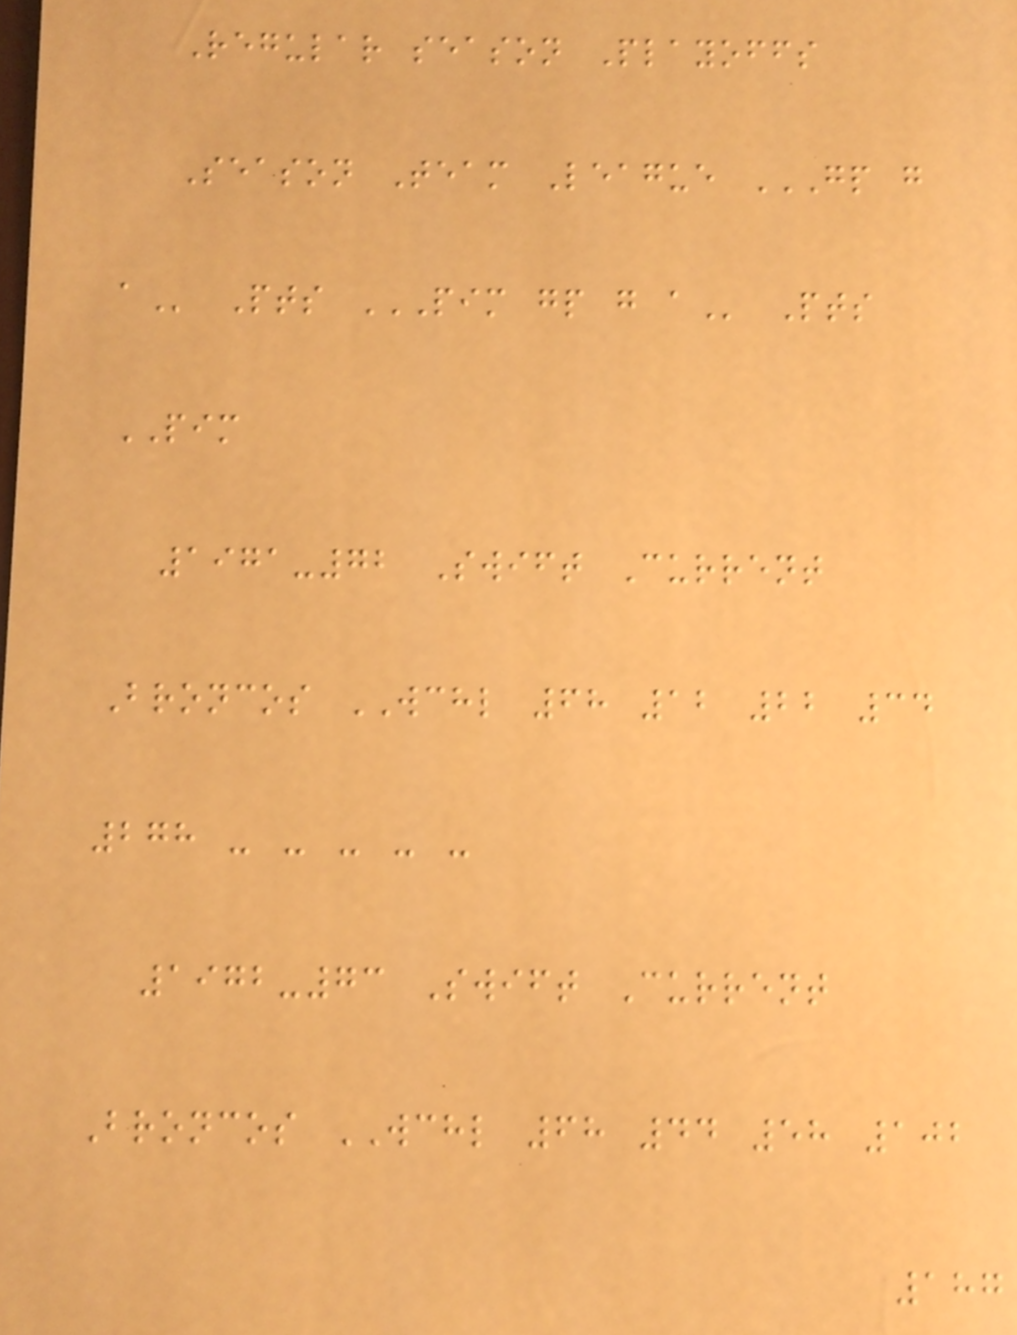Regular season Playoffs
Season Team League GP G
A Pts PIM GP G A Pts
PIM
1971-72 Swift Current
Broncos WCHL 68 12 22 34
278 - - - - -
1972-73 Swift Current
Broncos WCHL 68 44 58 102
187
